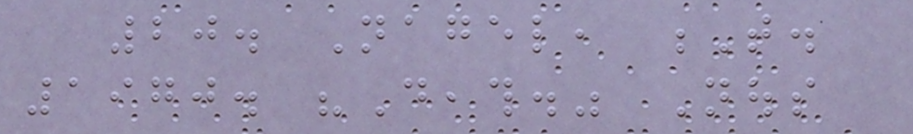20. Nagel, T.
1970. "Death." Nous
